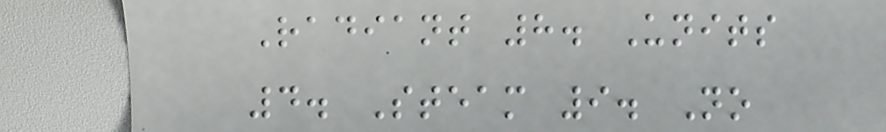Radiant 8. Units
4. Steam 9. No
